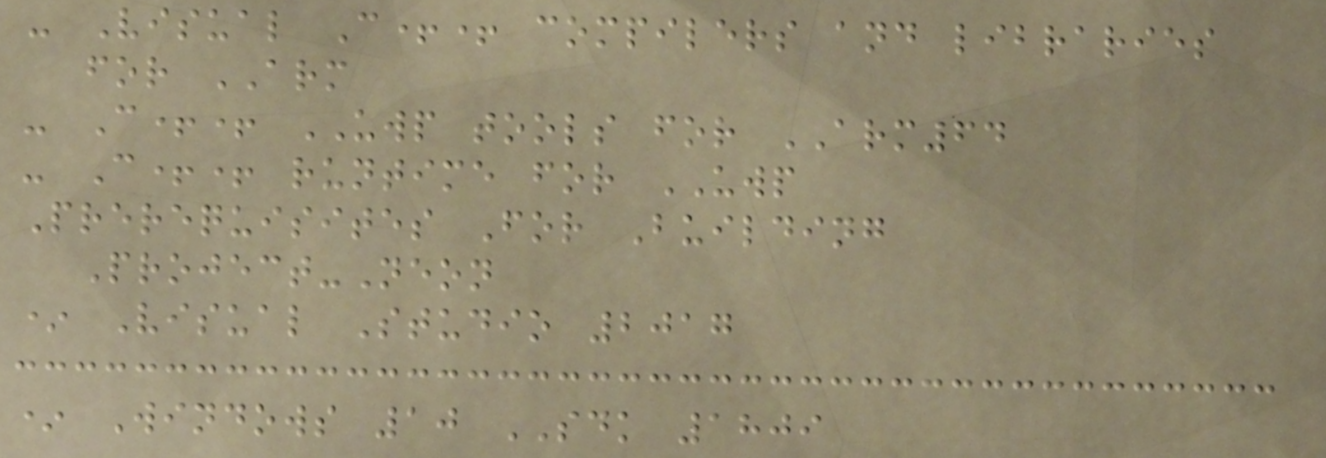- Visual C++ compilers and libraries
for ARM
- C++ UWP tools for ARM64
- C++ runtime for UWP
Prerequisites For Building
Project-Neon
* Visual Studio 2017
* Windows 10 SDK 1809
